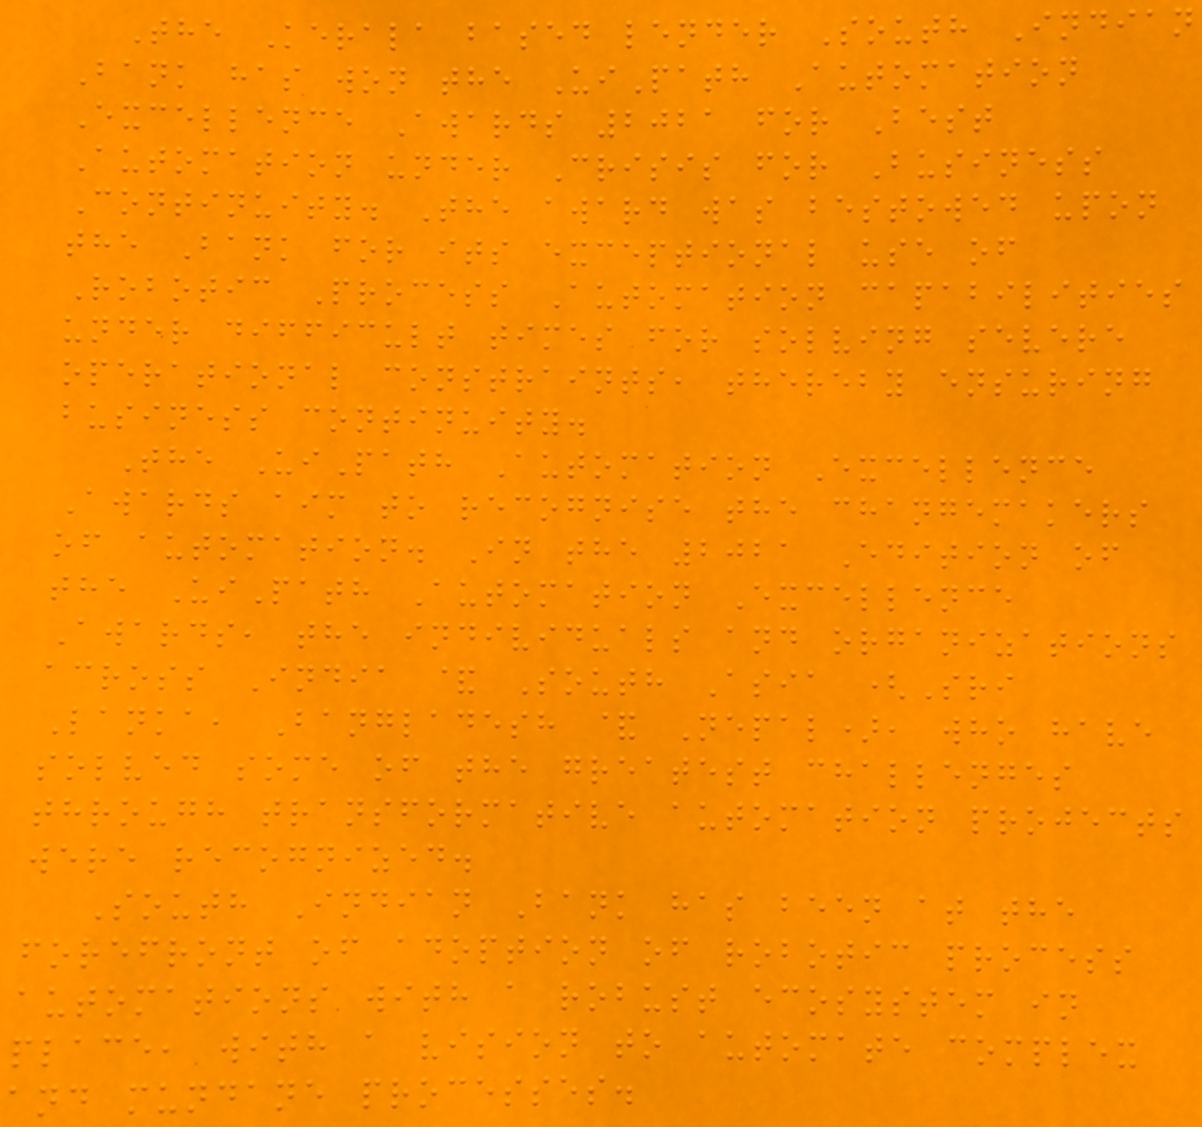The Kerala based lender South Indian
Bank has won the UiPath Automation
Excellence Awards 2021 for Best
Automation under Crisis for Business
Continuity. The award was bestowed upon
the Bank for its exceptional use of
Robotic Process Automation capabilities
under difficult times for solving severe
operational constraints, thereby ensuring
business continuity.
The UiPath Automation Excellence
Awards aim to recognise the changemakers
of automation. In the 2021 Edition of
the UiPath Automation Excellence
Awards, the individuals and organizations
across India & South Asia (Sri
Lanka, Bangladesh & Nepal), who have
solved some of the greatest challenges
through transformative automation projects
were recognized.
South Indian Bank has been at the
forefront of adoption of robotic process
automations with a robust ecosystem in
place, with a vision to automate complex
and mundane processes.
